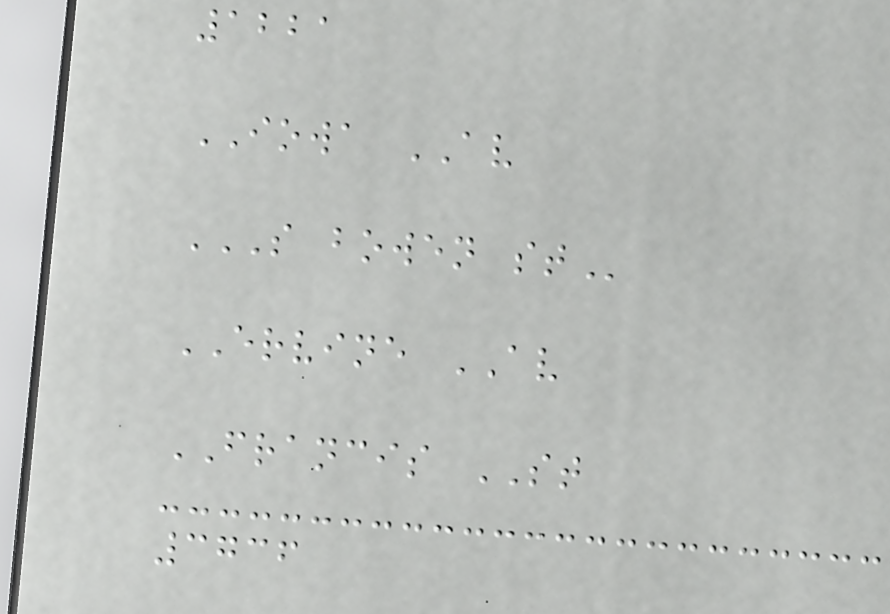1221
IOWA AV
S BOWEN ST
ERVINE AV
FRANCIS ST
3736
